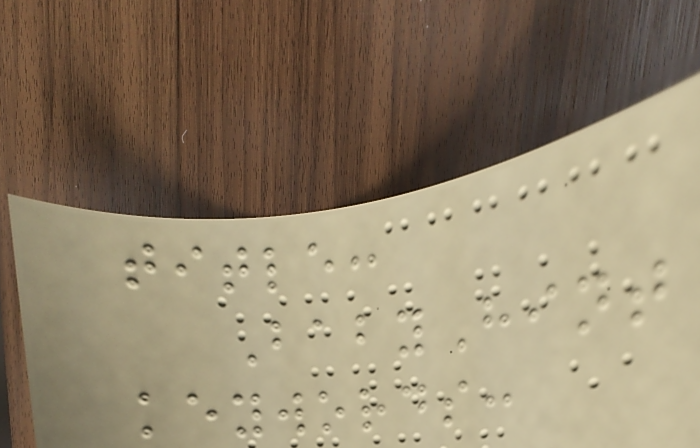title:
BabyHint
keywords:
